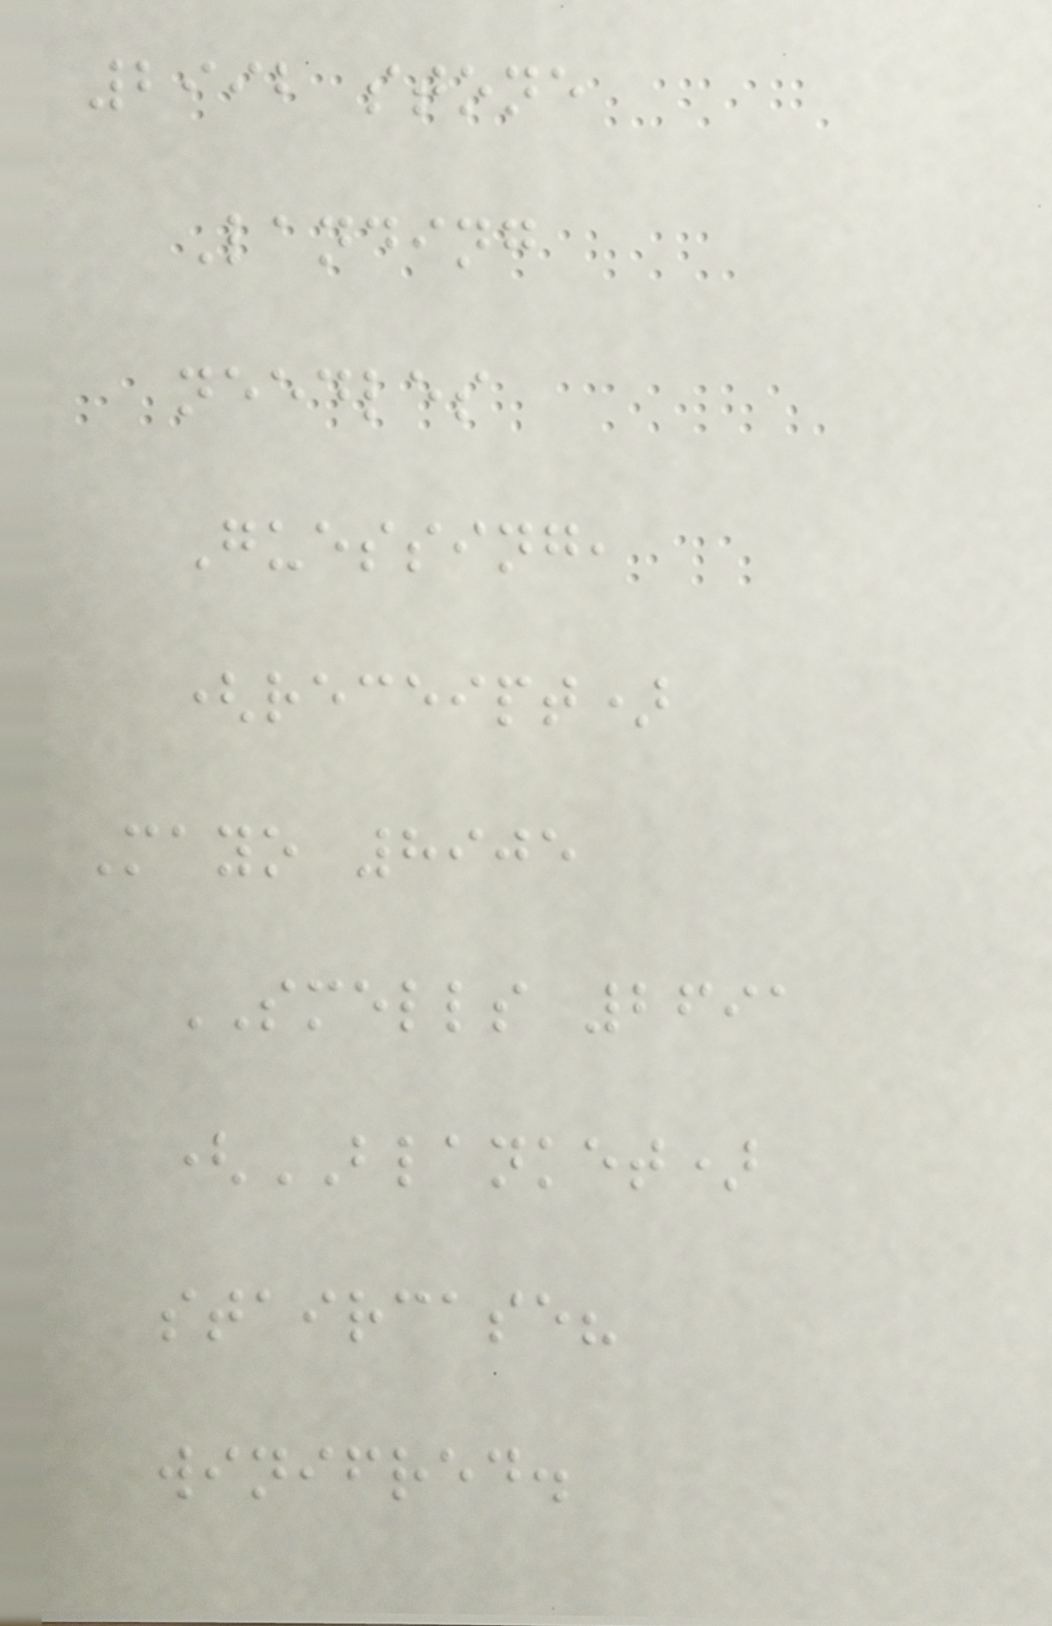2992 stone
Landing
needles
Guessing,
(receipt)
Mayo 8905
SMELLS 2691
(BLANKET)
staircase?
winifred.
